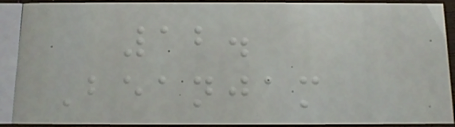12.
Beanjam
